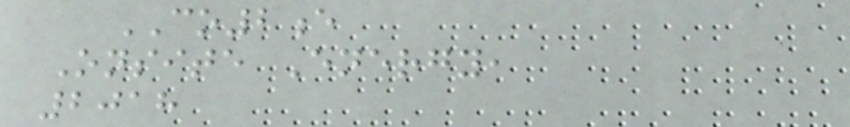CO2e
Onsite Energy,
2018
